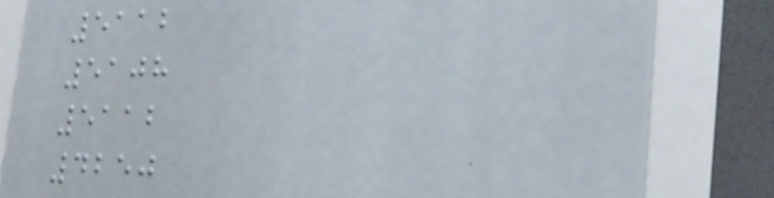5112
5108
5112
4250
